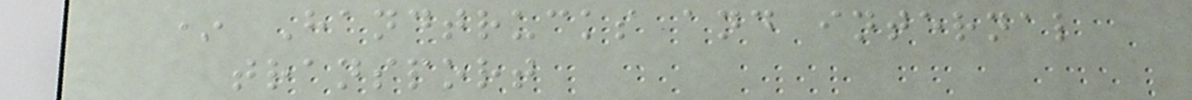* Handtrucks and internal
transport
